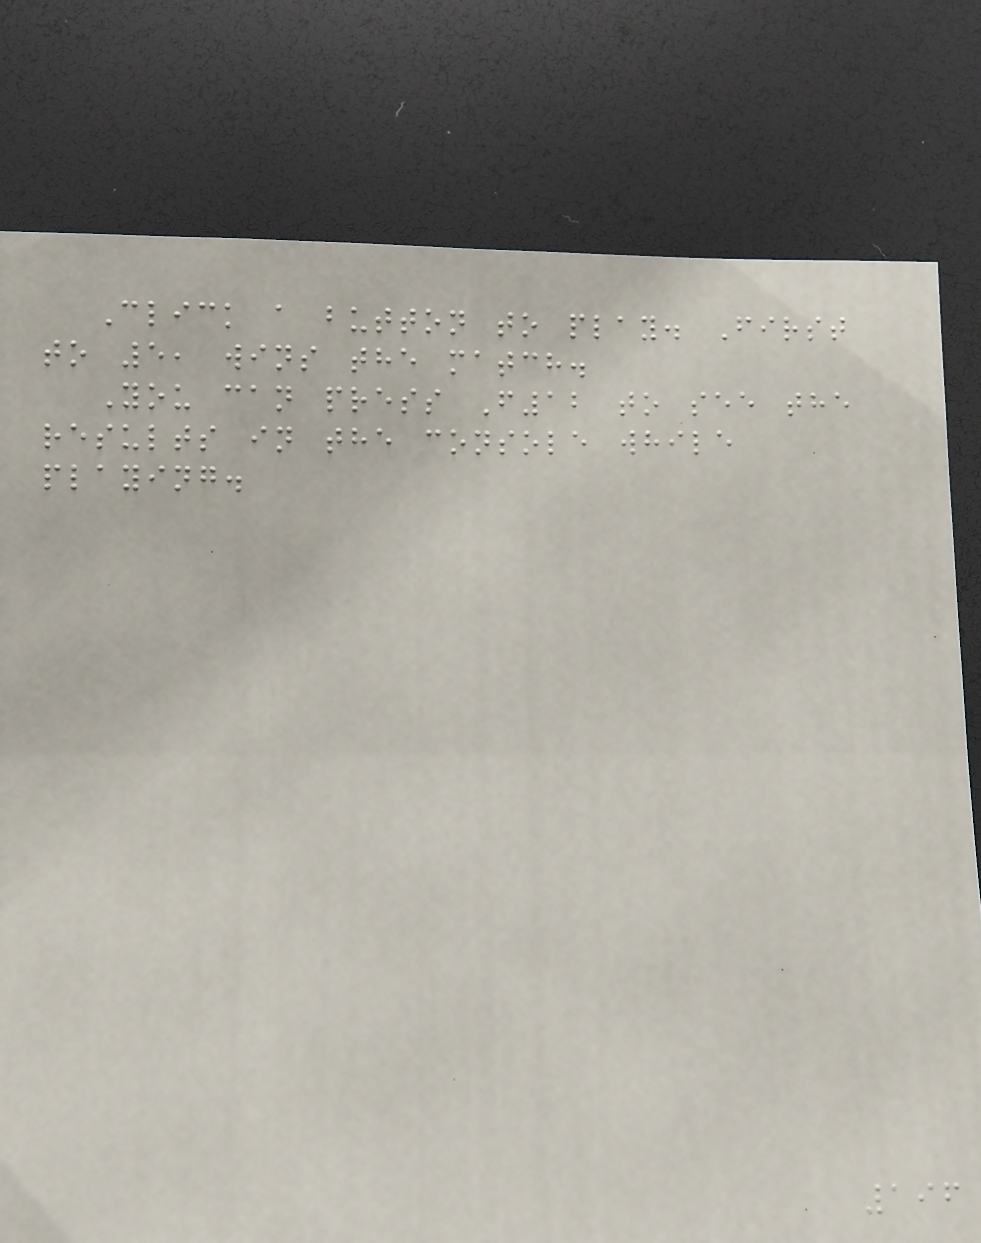Click a button to play. First
to 5, wins the match.
You can press F12 to see the
results in the console while
playing.
196
